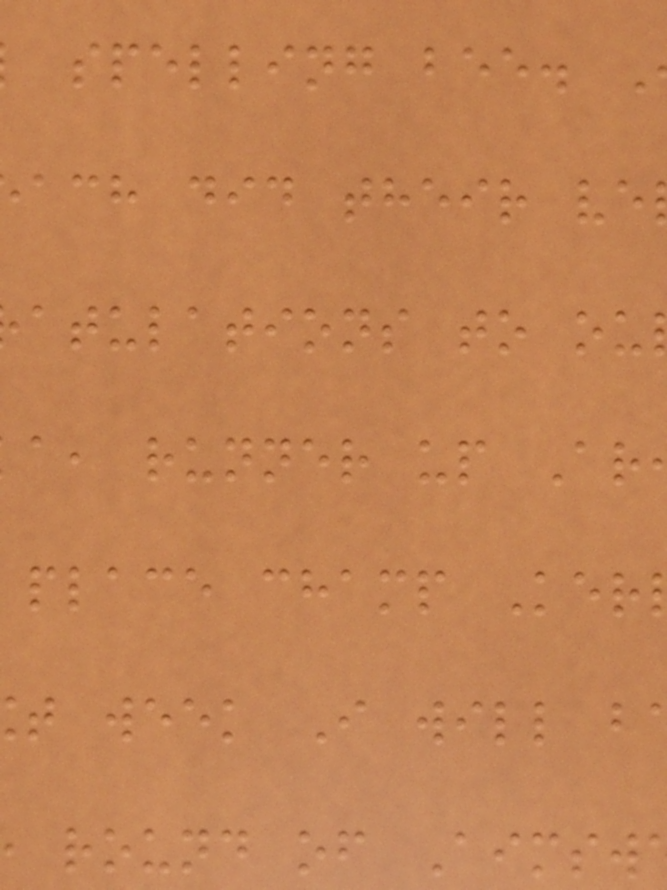spelling bee.
ach did their ve
atulations to ou
a, runner up Ar
place champ Ker
t week I will b
round of Aimsw
